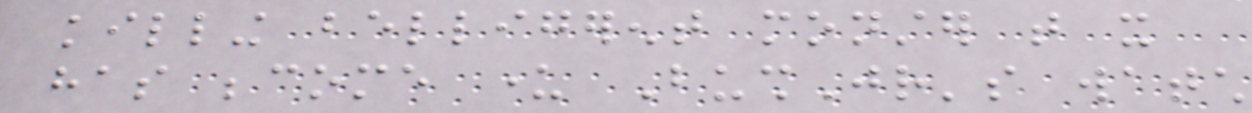killing belligerent monster that it
has become under BushJr's watch
